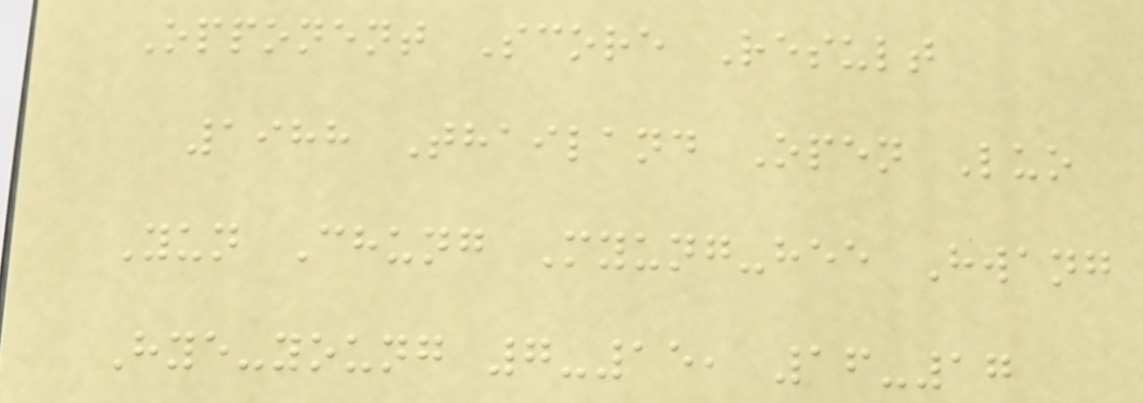Opponent Score Result
1988 Thailand Open Luo
Yun Chung Myung-hee Hwang
Hye-young 7-15, 16-17
